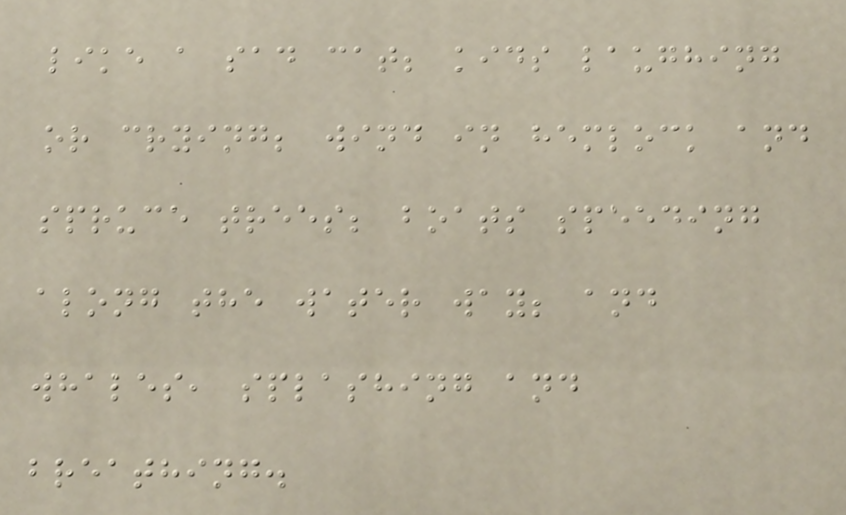like a sad cat; kids laughing
or crying; wind in hemlock and
spruce trees; boats speeding
along the water way; and
whales, splashing and
breathing.
